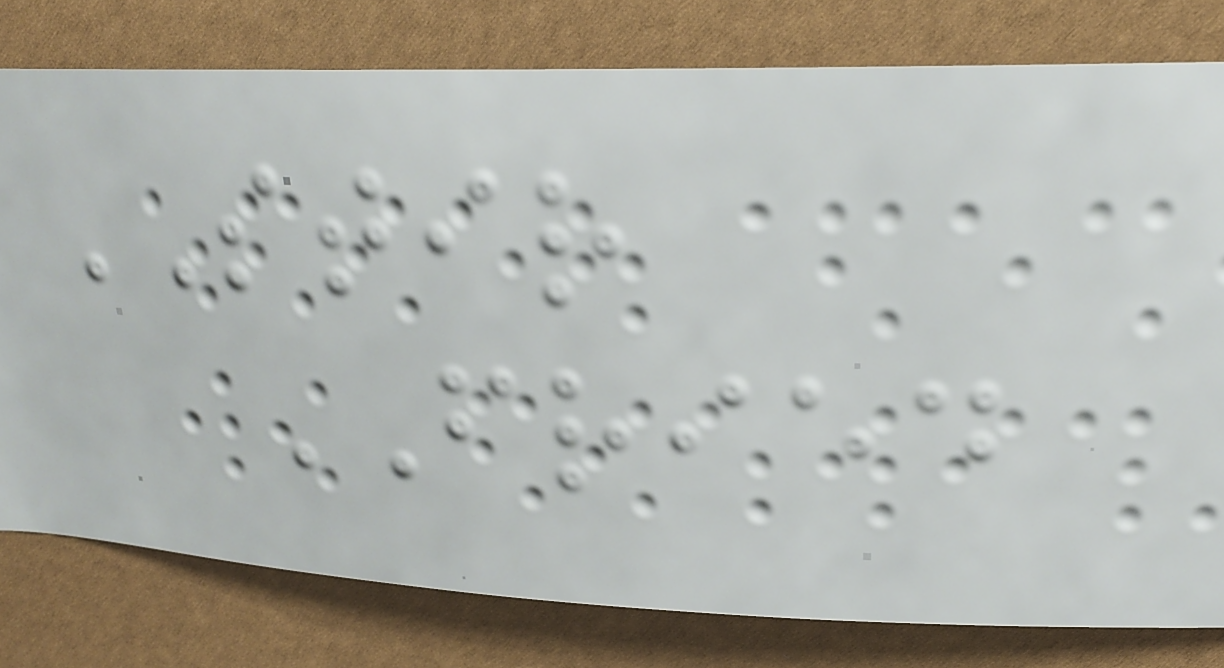STIR
FRIED
